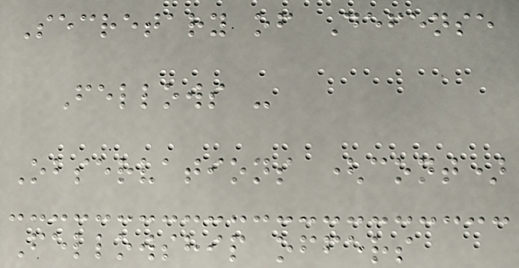Secretary of Defense
Fellows -
Observations (cont)
Fellowship offers
